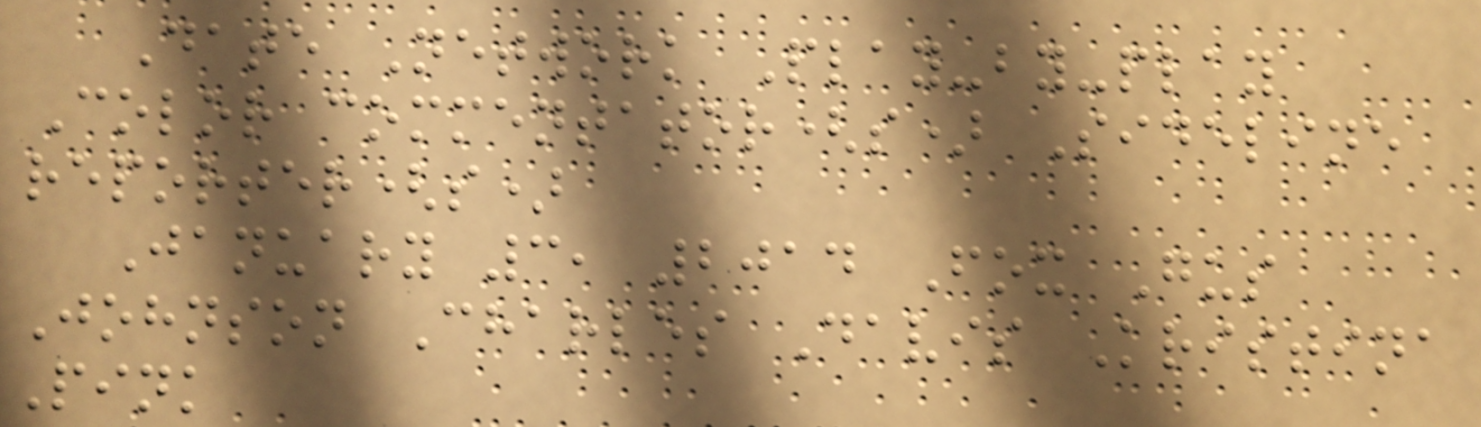Date Network Play-by-play
Color commentator(s) Sideline
reporter(s)
January 3, 2014 Fox Gus
Johnson Charles Davis Kristina
Pink
